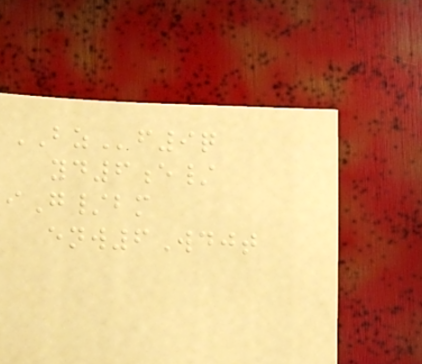BZf9q
yd6e/
iG/bm
enw6Wdjt
